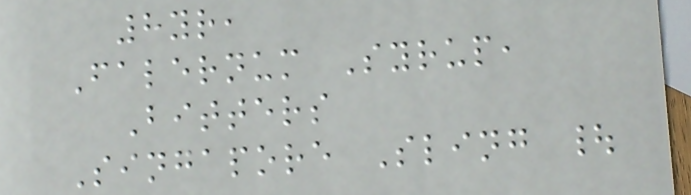8yr,
Falernum Syrup,
Bitters
Singapore Sling |
